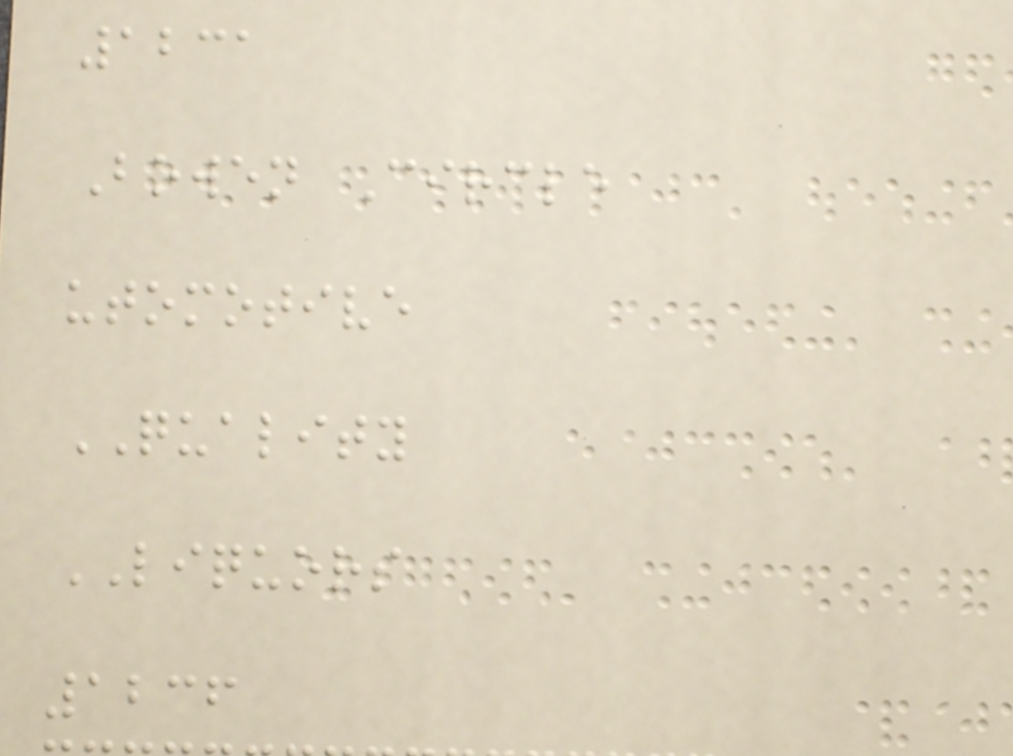1231
Bowen Circle
utomotive
QUALITY
LIQUORS
1236
